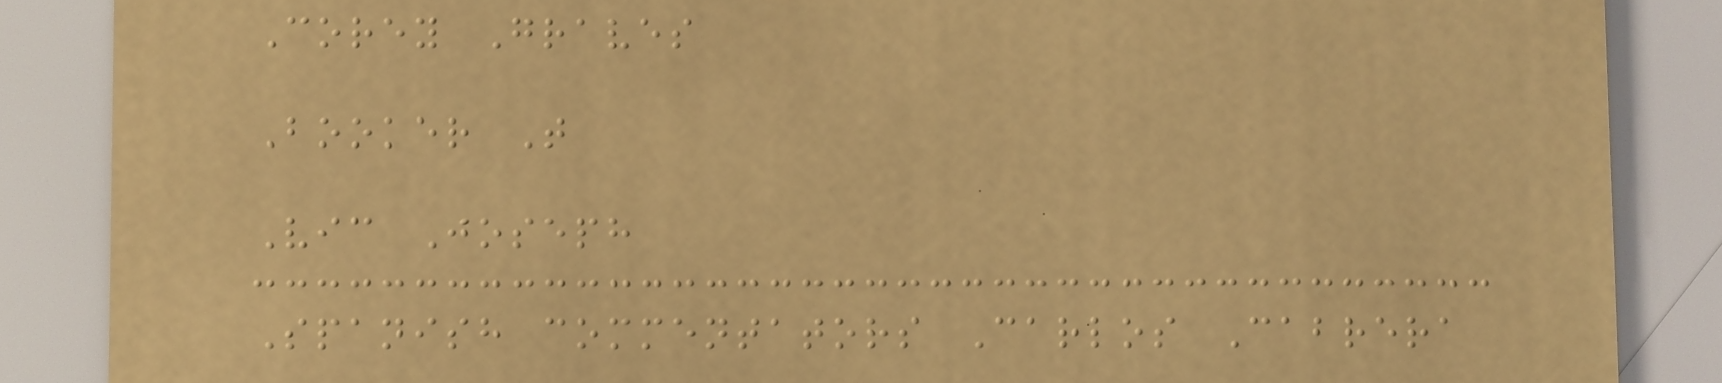Corey Graves
Booker T
Vic Joseph
Spanish commentators Carlos Cabrera
